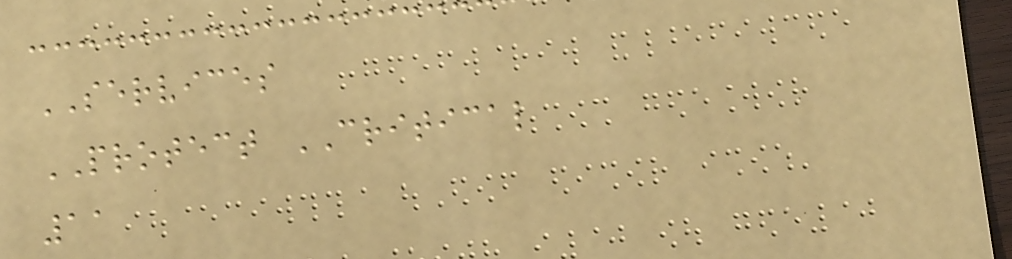SERVICES
PROTECT CRITICAL
11
